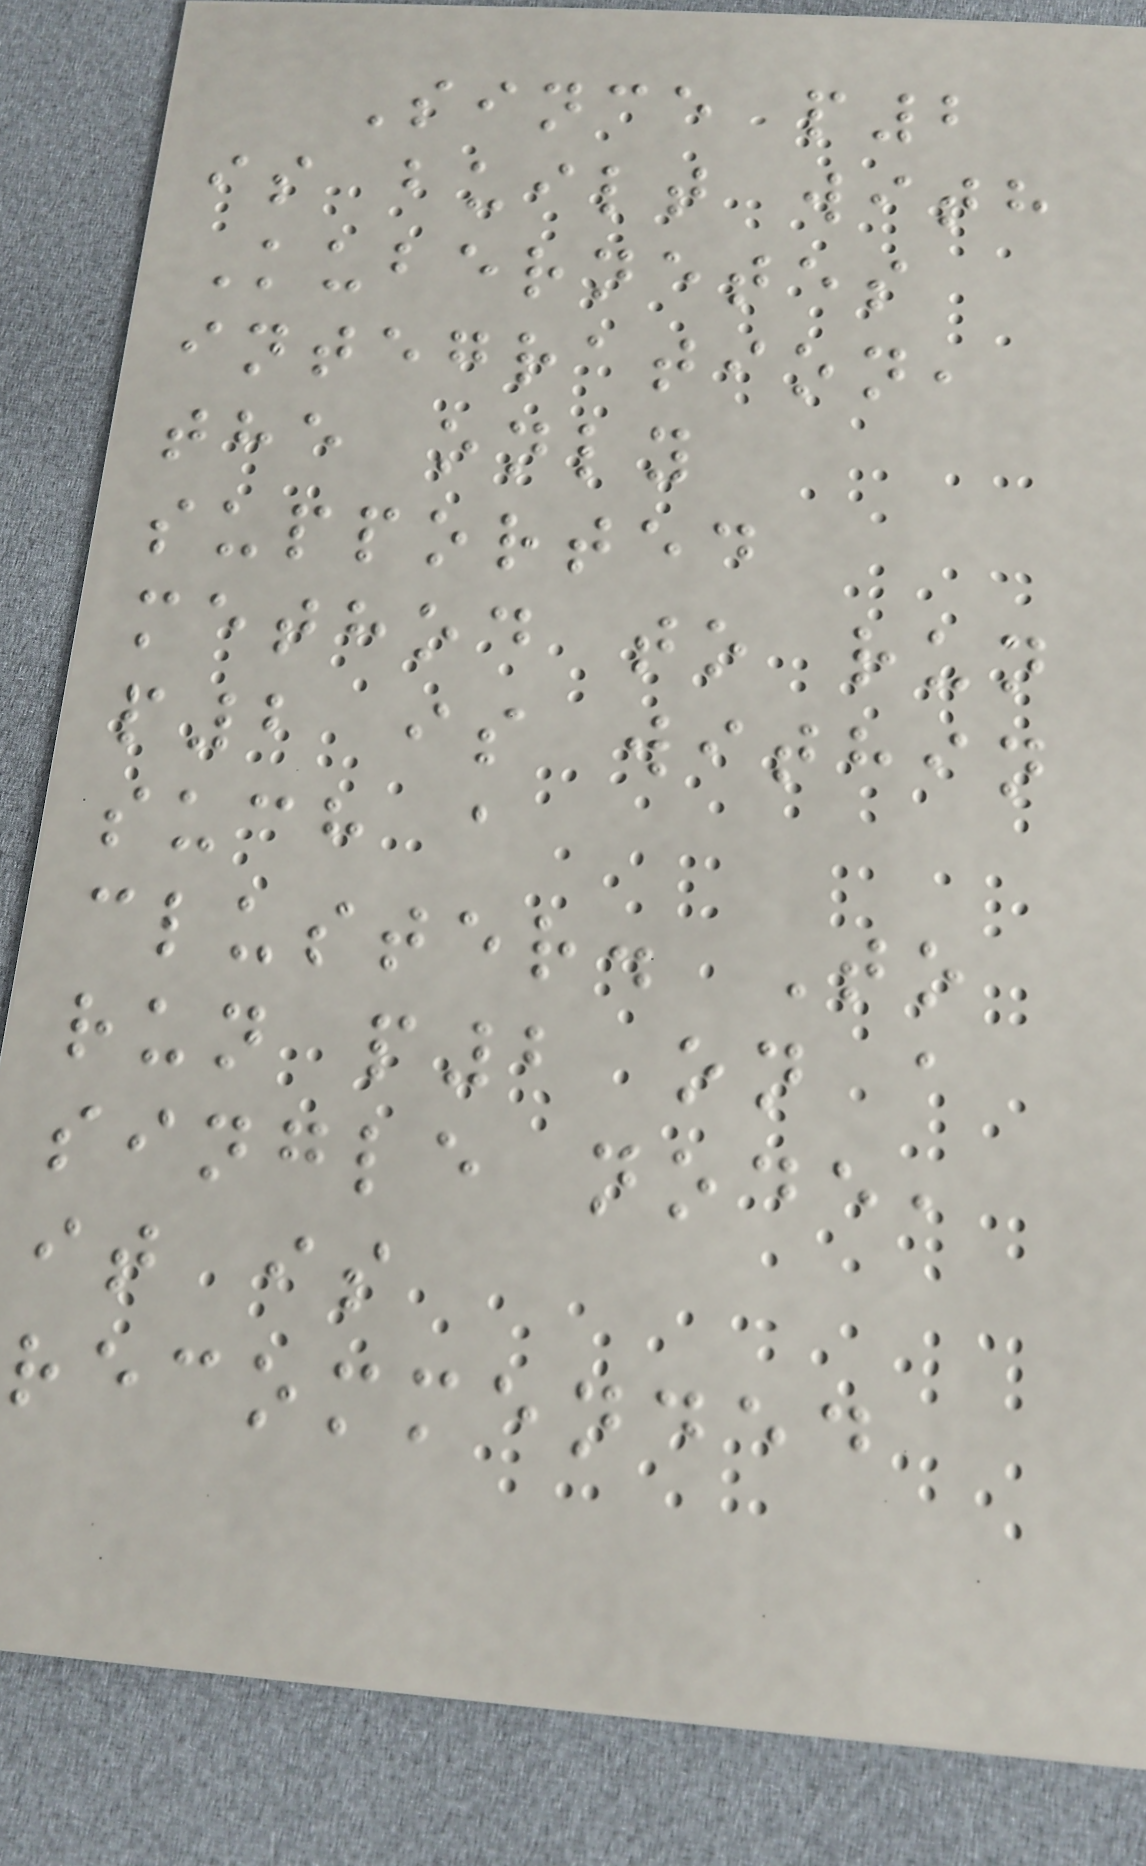Since p2
is built with
Kubernetes
integration,
the only
supported
method to run
p2 is within
such a
cluster. To
run p2 on a
single node,
it is
recommended
